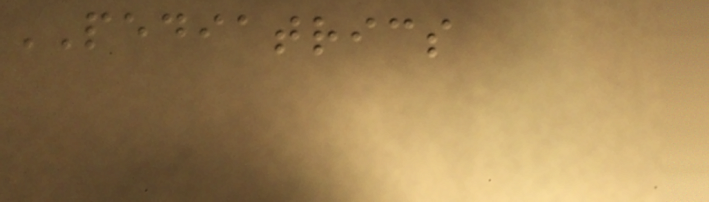PEDIATRICS
